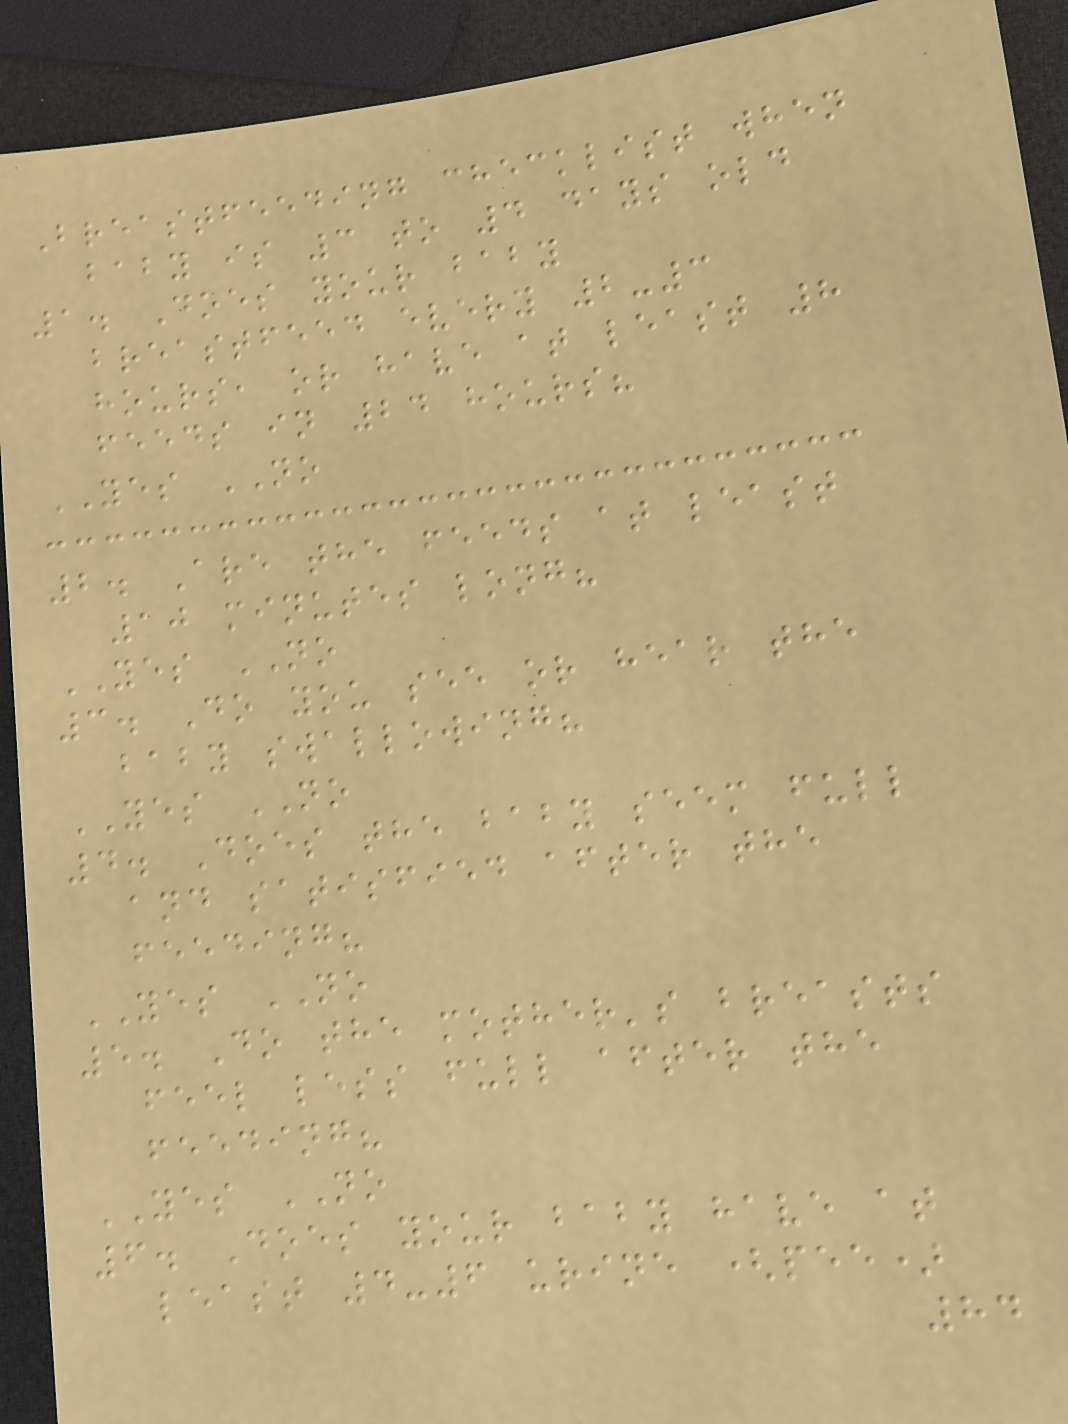Breastfeeding checklist when
baby is 3 to 4 days old
1. Does your baby
breastfeed every 2-3
hours, or have at least 8
feeds in 24 hours?
YES NO
2. Are the feeds at least
10 minutes long?
YES NO
3. Do you see or hear the
baby swallowing?
YES NO
4. Does the baby seem full
and satisfied after the
feeding?
YES NO
5. Do the mother's breasts
feel less full after the
feeding?
YES NO
6. Does your baby have at
least 4-6 urine (pee)
84
